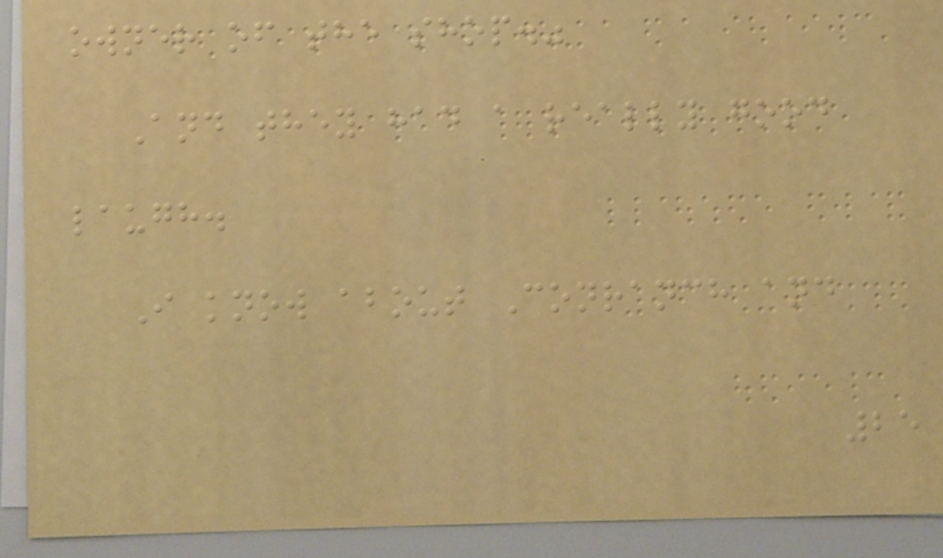owner of the shop."
And they had a really good
laugh.
I know about Conranch and
25
